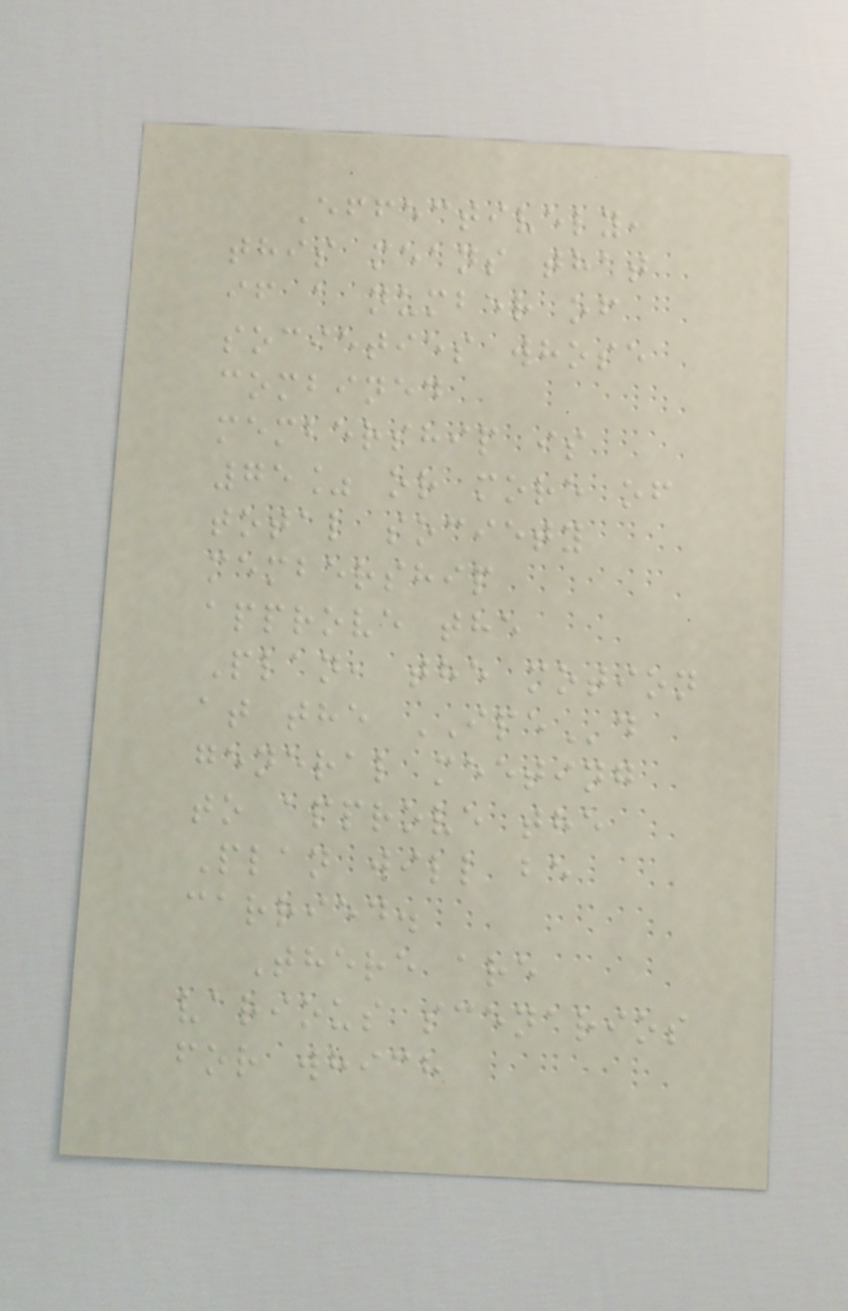Effectively,
this means that
if a number of
societies whose
combined
membership is
75% or more of
total society
membership
approve the
Plan, the motion
at the IPEd
general meeting
to approve the
Plan will be
carried.
There are
various scenarios
for which
